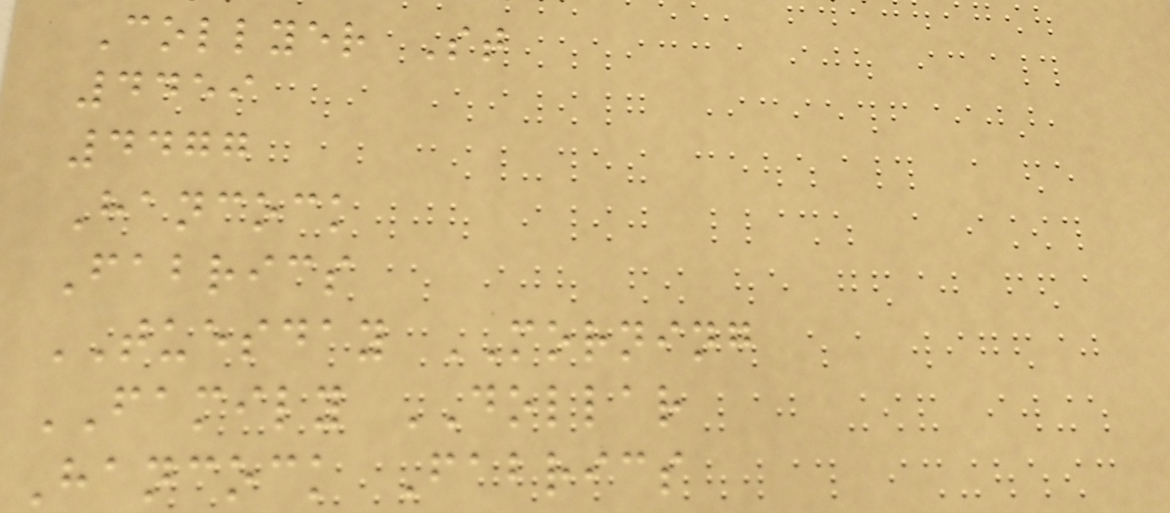Collyer St
4459
4477
Hancock
Fabrics
TUESDAY MORNING
FAMILY DOLLAR
Hancock Fabrics
